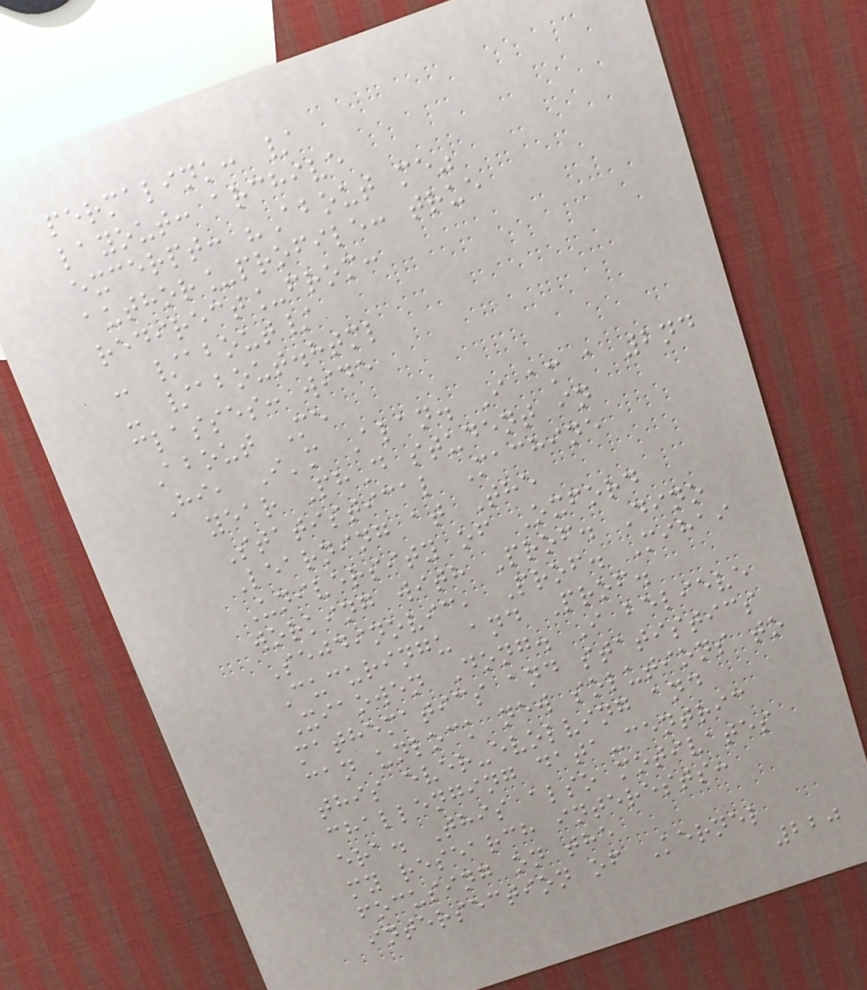permalink: /
layout: archive
excerpt: "About me"
author_profile: true
redirect_from:
- /about/
- /about.html
classes: wide
About Me
Hi, I'm Alan. I am a 2nd
year PhD student in
Statistical Machine
Learning at The
University of Oxford
working with Prof. Dino
Sejdinovic, Prof. Mihai
Cucuringu and Prof.
Xiaowen Dong. I believe
mathematics and statistics
can unlock new solutions to
this ever-evolving and
challenging data-centric
era. This also motivates
my research interests:
focusing on the
intersection of Kernel
220
